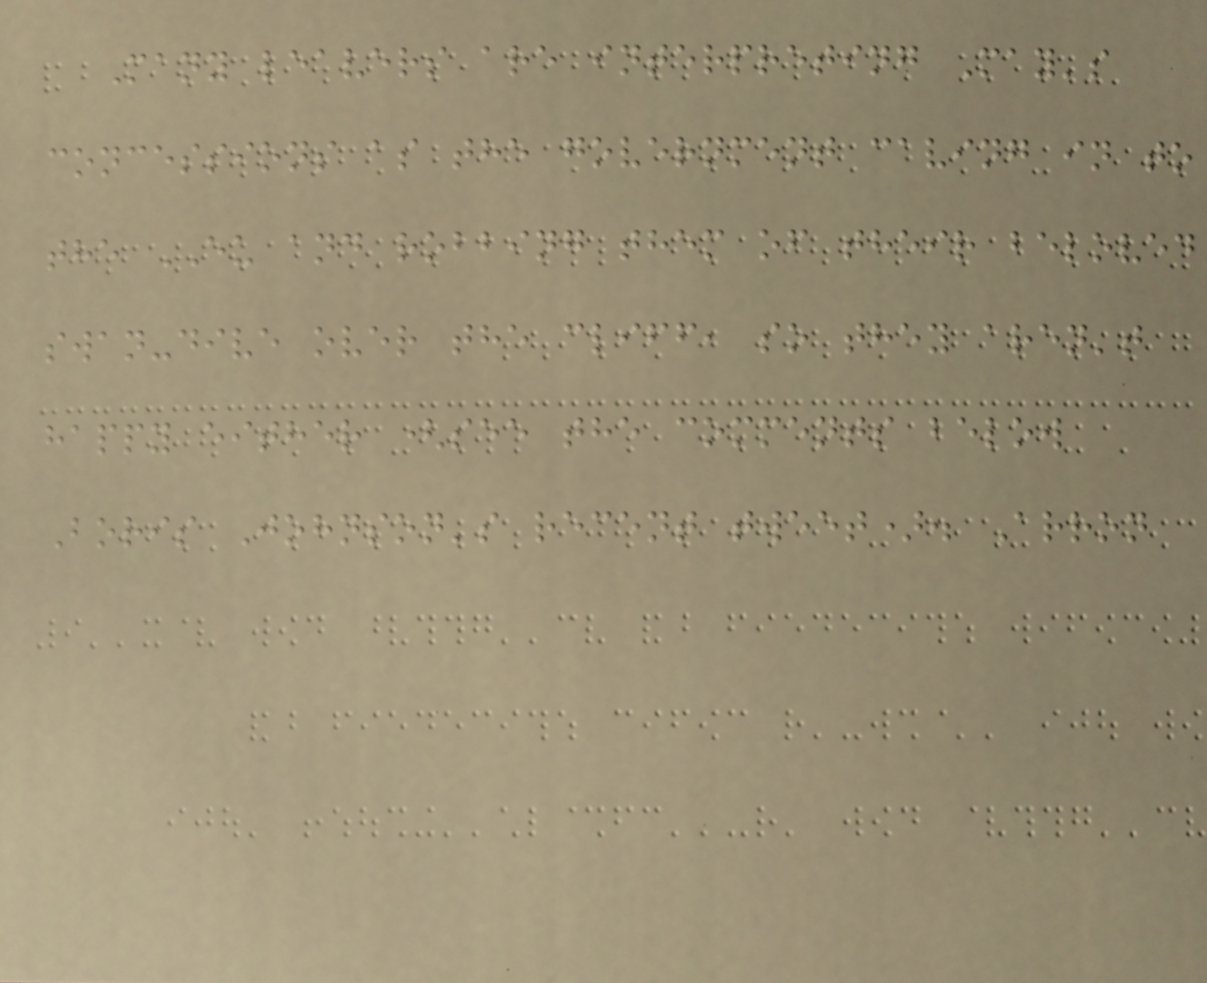Many leavers are interpreting May's
concessions as the government caving in to
the EU and robbing them of their beloved
swan-dive over the cliff, so they aren't
happy either (see the comments below
Boris Johnson's recent tweet). Arron
